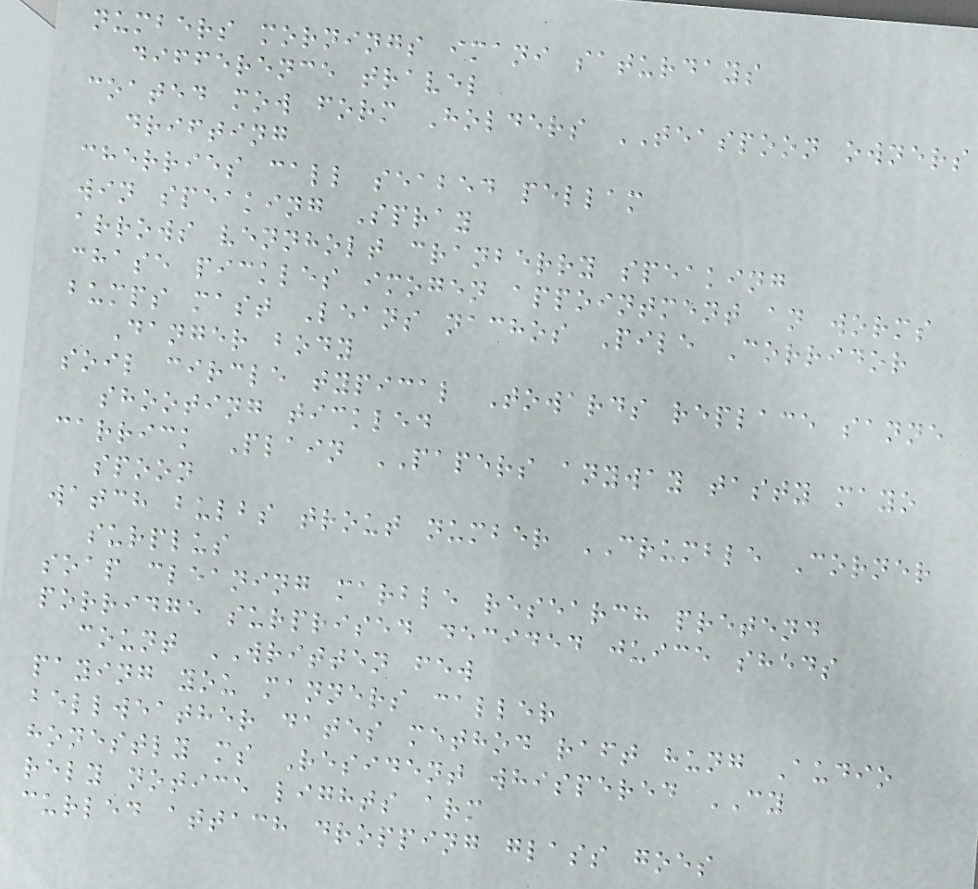numbers mornings imani saturdays
difference travel
coated mow form Holders TEASPOON owners
drifting
cherries call seabed pellam
win speaking Spray
arrows vennholt cranberry speaking
chase pickles imogen appointment an worms
bumps mast Leans nachos Pile Corridor
Danger body
soil circle typical Towards replace sanne
shooting tickled
carrick Plain PAPERS anyway tasty mayo
spoon
watch bulbs trout number CRUMBLE Corner
surplus
soap cleaning marble research pretend
porridge surprised decided juice sheds
count WRITTEN few
paying you manners caller
bellweather dates method raft hung Audio
honestly ms Resident whispered CY
rely notice lights arm
curled attach dropping glass goes
